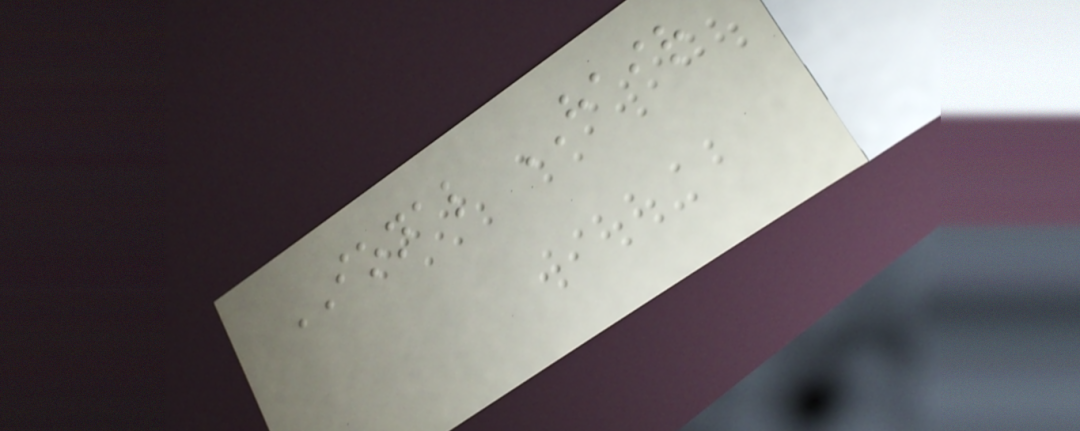IONAL HAIR
